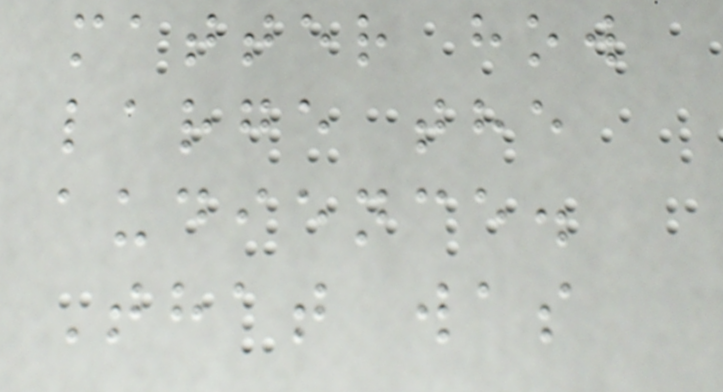matter how
large the
audience.
That was
